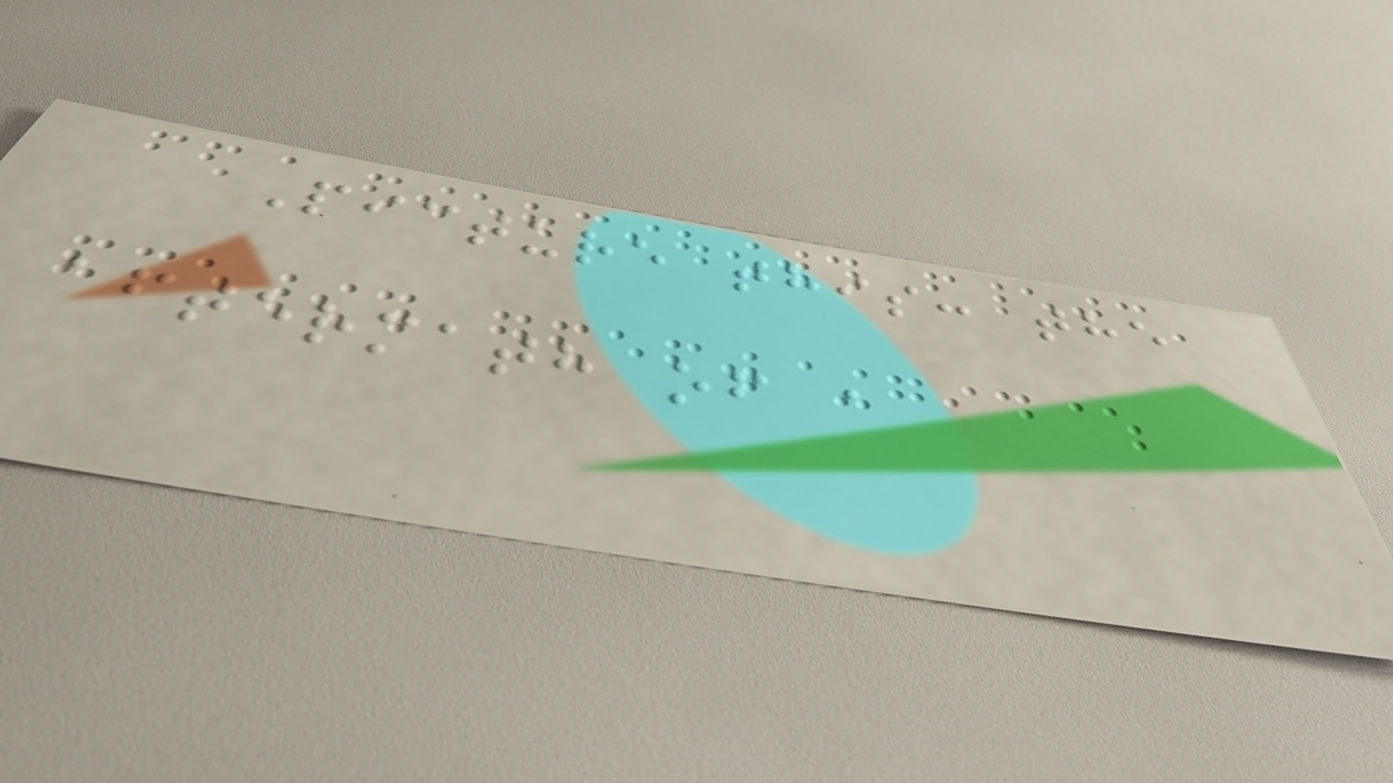Picture this: the
aftermath of a
